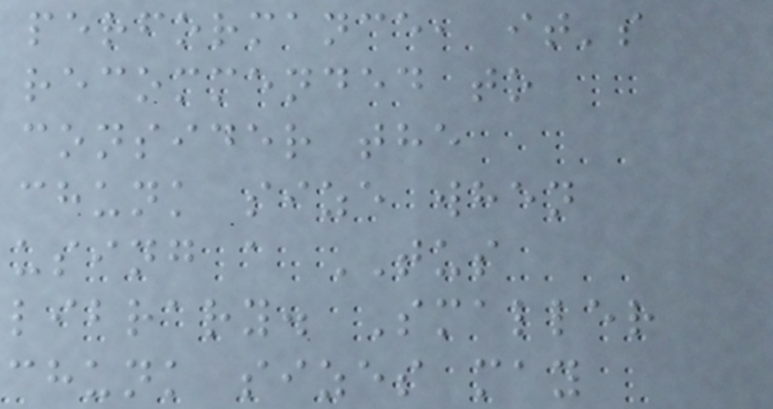performance, it's
recommended to
consider the
chunk size when
using a TUS
library. Smaller
chunk sizes may
